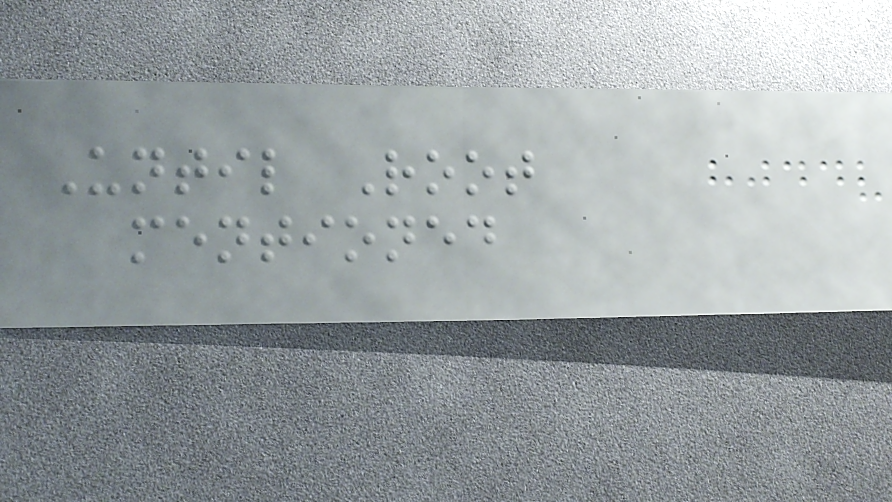Until Root
mentioned
